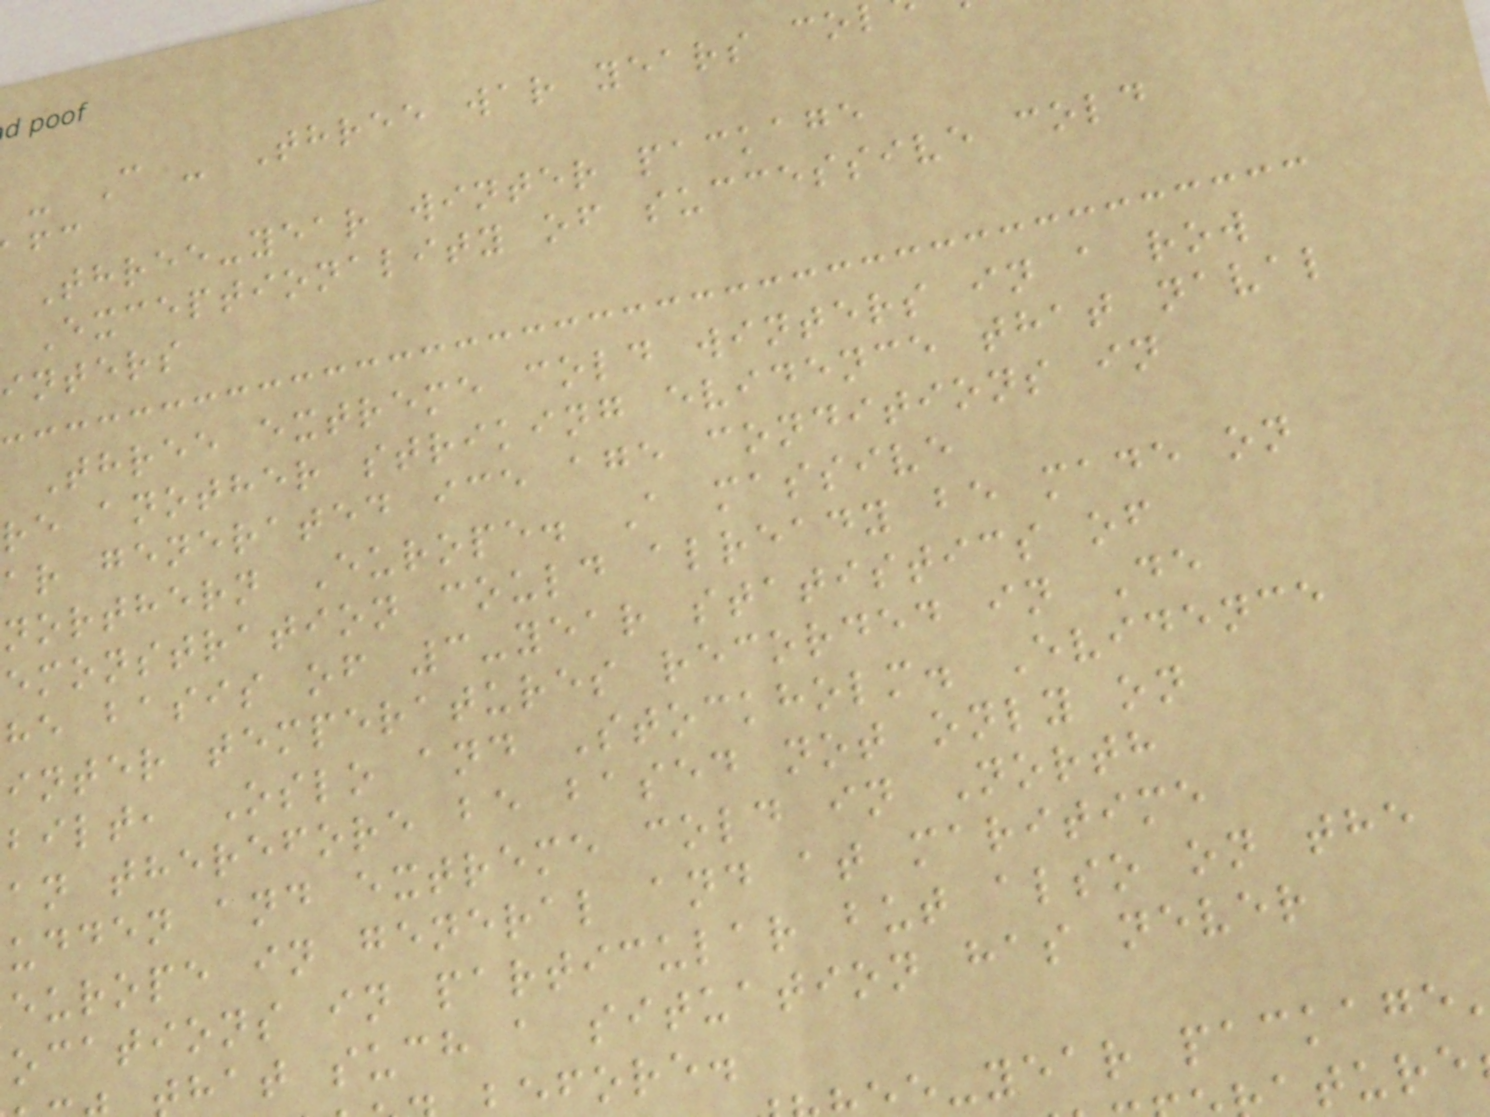- C - Three war years co
Three-year winter package
Exceptionality of successive cold
inters
Three extreme cold winters in a row
re another striking evidence that naval
ar generated ice age conditions in
northern Europe. A massive
emonstration could already be made on
he basis of 3-year statistics of
inter temperatures recorded in De
bilt, Oslo and Stockholm. Evidence
an therefore be based not only on
udden and extreme cold in North
europe in general and at maritime
ocations in particular but also on the
hat such a situation has never
efore.
e-year package
